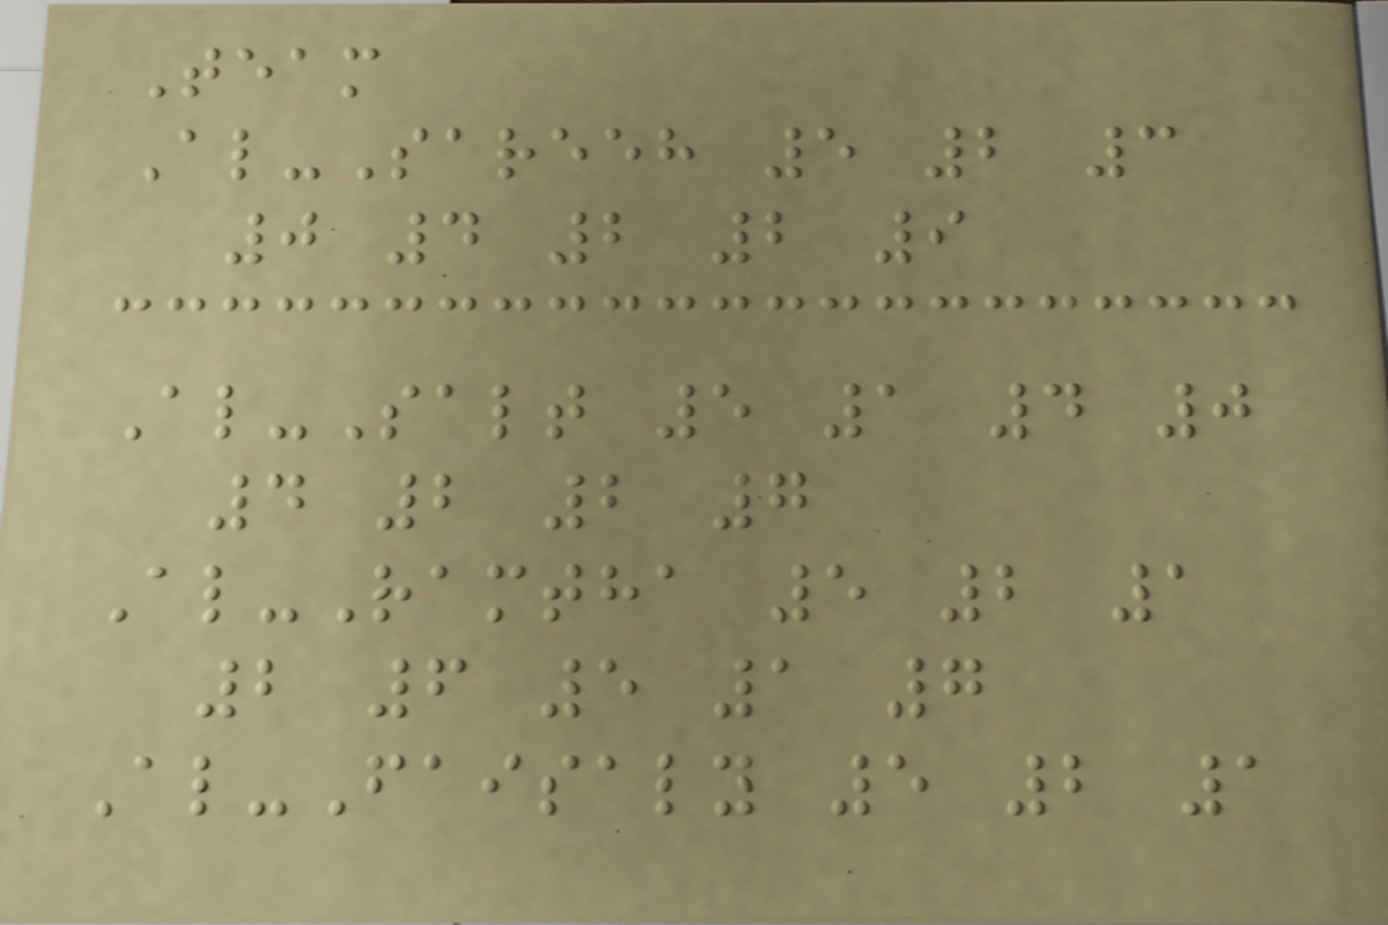Team
Al-Sareeh 5 2 3
0 4 2 2 9
Al-Salt 5 1 4 0
4 2 2 7
Al-Ramtha 5 2 1
2 6 5 1 7
Al-Faisaly 5 2 1
